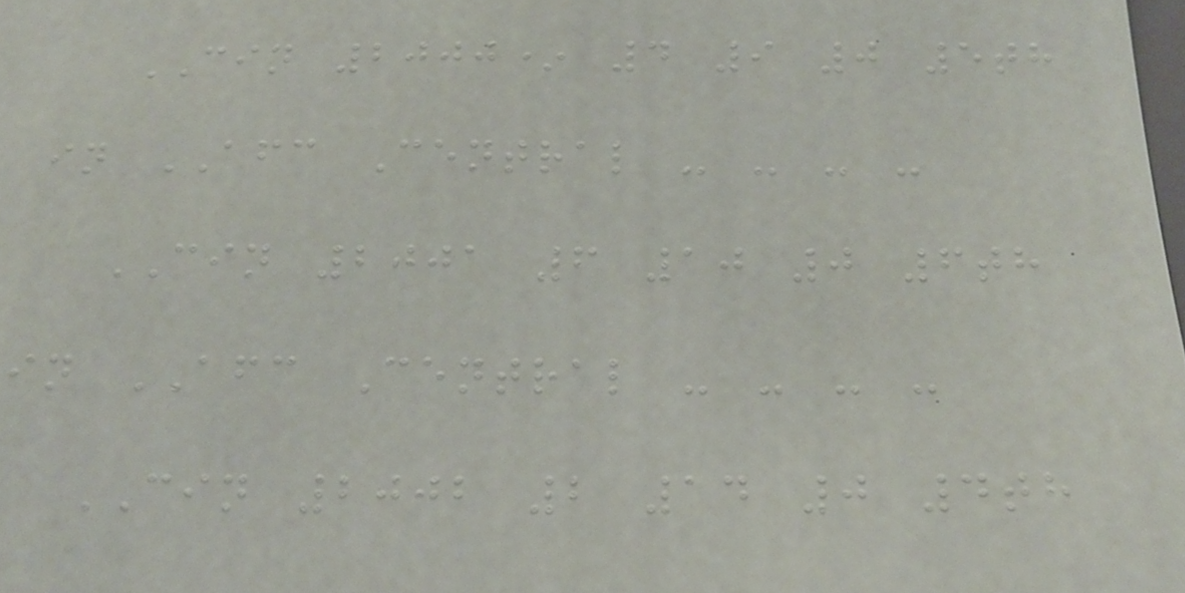CIN 2000* 4 9 0 5th
in AFC Central - - - -
CIN 2001 6 10 0 6th
in AFC Central - - - -
CIN 2002 2 14 0 4th
